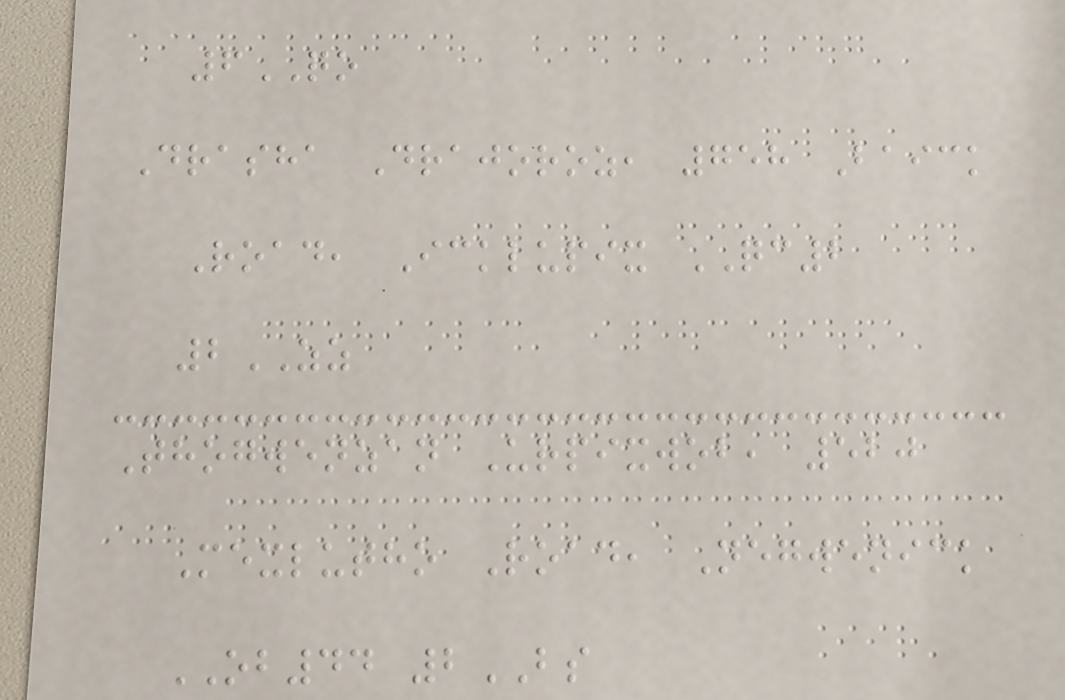6QO
Drasha Drajoroz, 758 Baick
Road, Icklupix QC2
2ZZ
Thogwenzan Urpixwob, 520
Mexlutho Road, Negwenick
OB44 2BS
